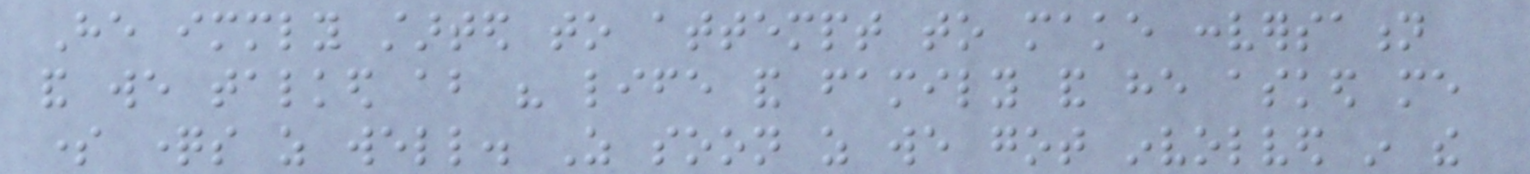He immediately started to attempt to make conversation
and we talked about his life and family and he asked me
some questions as well. As soon as we got involved in the
